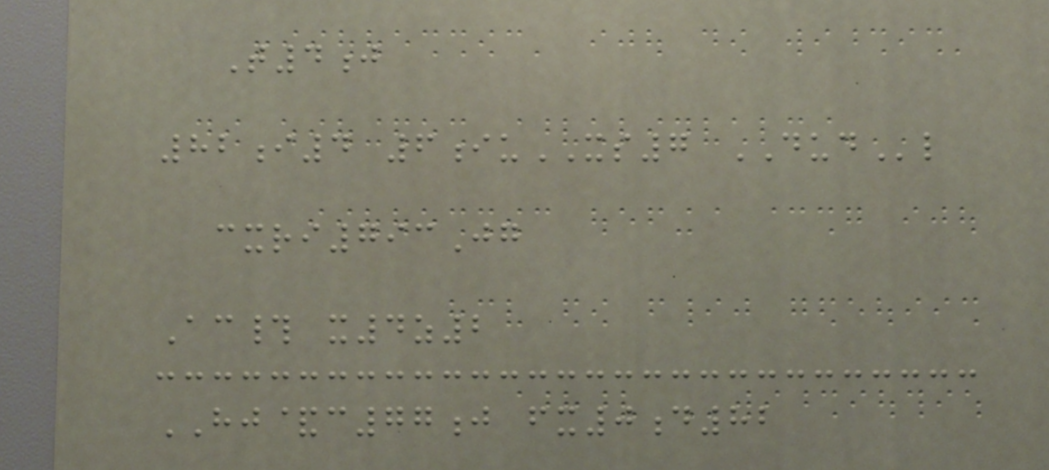T4j
82i4 6iuXS7 DUDl
cxri793Jg
Ac# x4z2
HJ&c77j fx0d82
